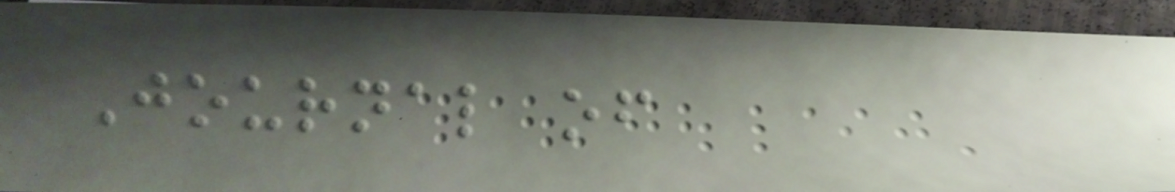Journal of
